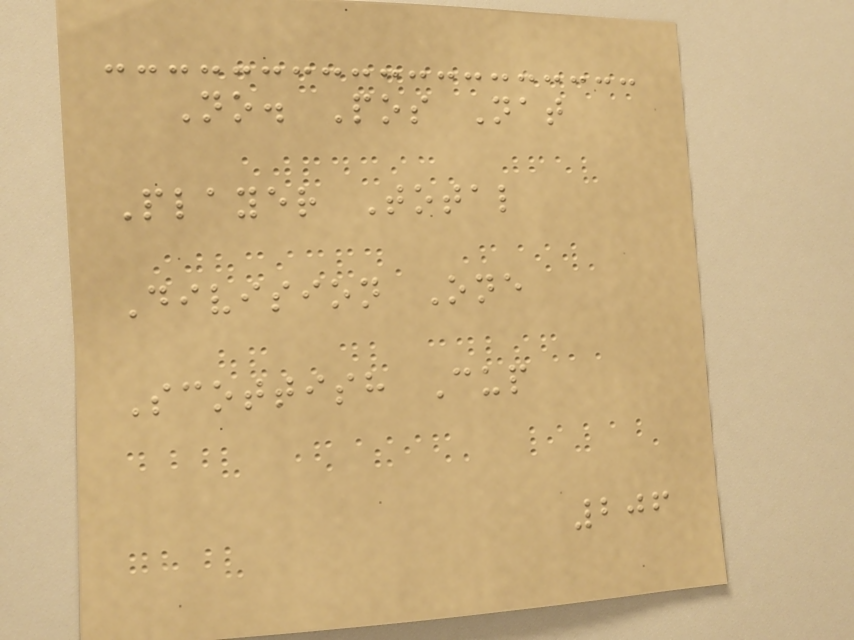No. Pos Nat
Player Total
Division One
Scottish Cup
206
